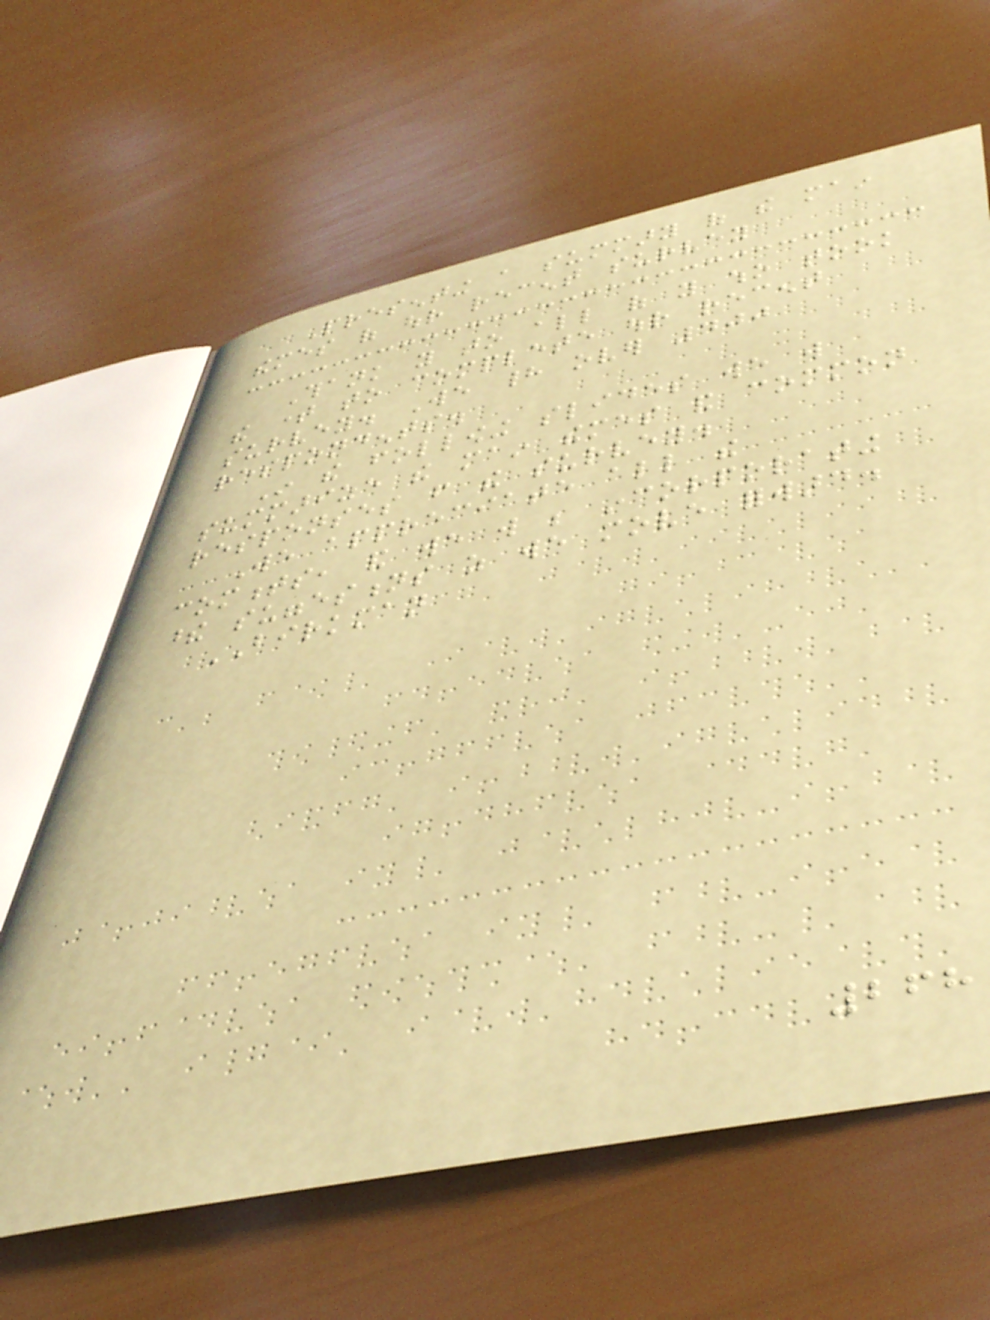Presenting a summary of the main
themes of our recent survey
Thank you to all of you who took
the time to complete our recent
survey. We had over 400
respondents.
In the following slides we will
summarize the main themes and common
responses from the survey.
We appreciate all the
comments, and we will be incorporating
these suggestions as we move forward.
BIRKMAN
268
